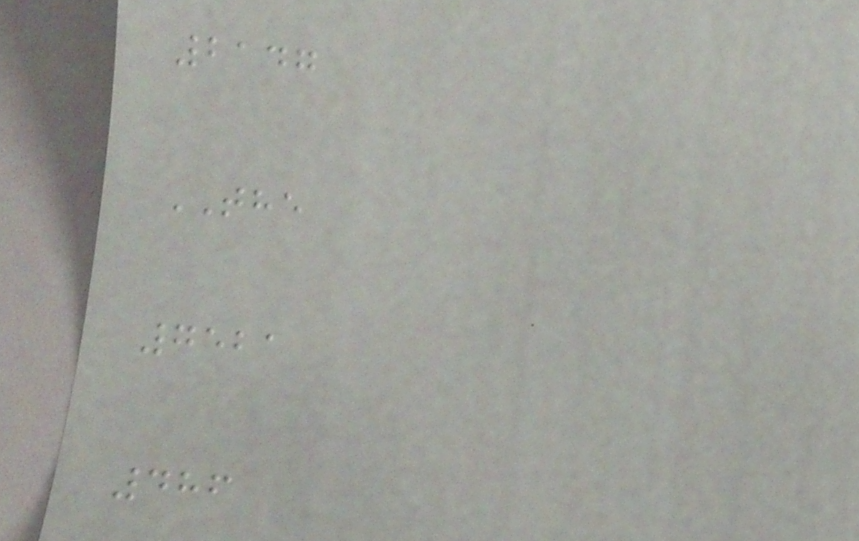2147
THE
7521
486
